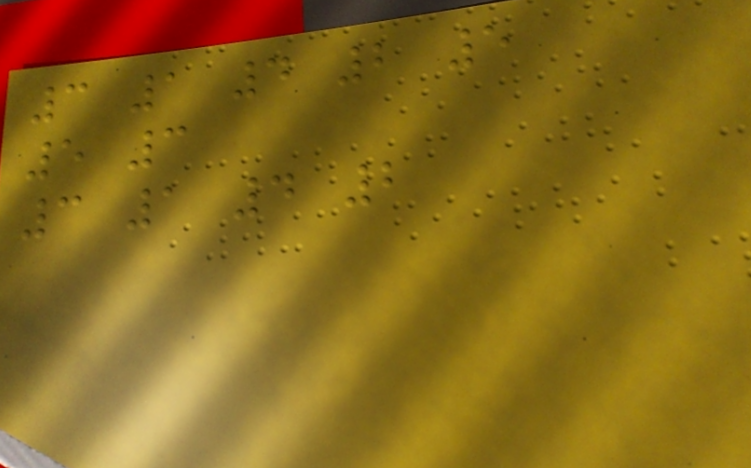3 1 4 2 5
5 3
3 1 4 2
